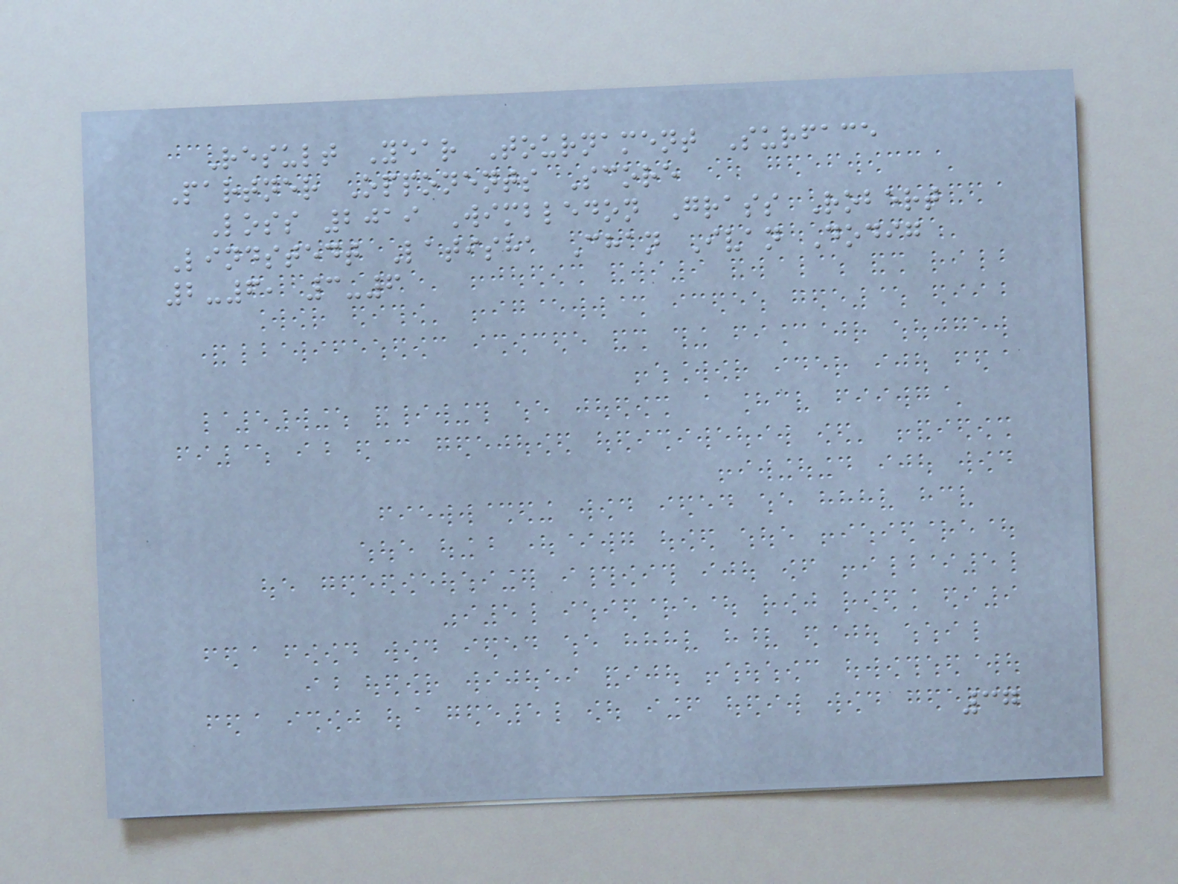Result Year Tournament Surface
Partner Opponents Score
Loss 2019 Wimbledon Grass Robert
Lindstedt Latisha Chan Ivan Dodig
2-6, 3-6
37
